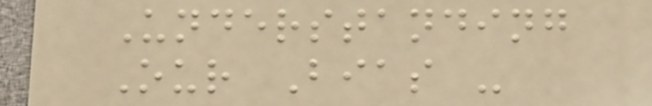Understanding
Our Bias -
